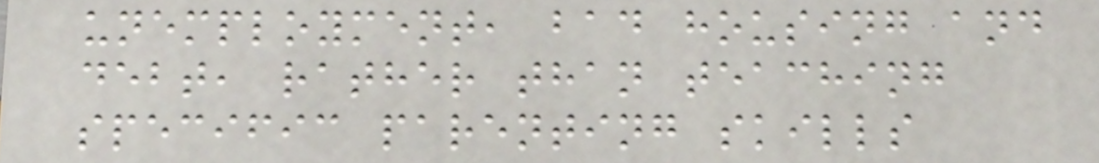unemployment, bad housing and
debt, rather than teaching
specific parenting skills
